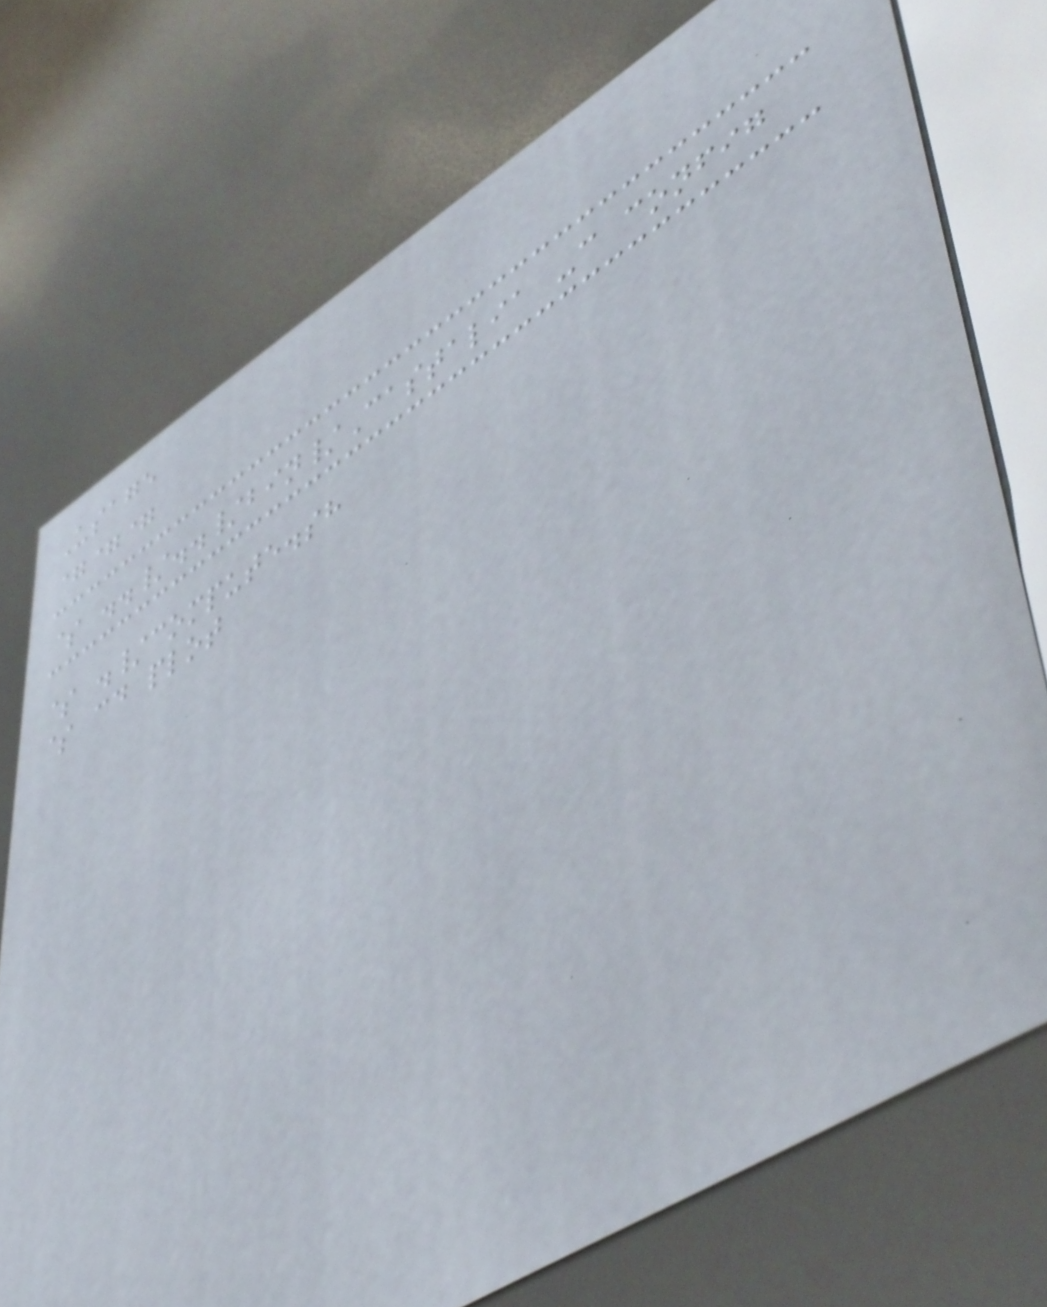Usage
===
$ ../../bin/Castalia -c config
$ ./compute.sh
$ cd plot
